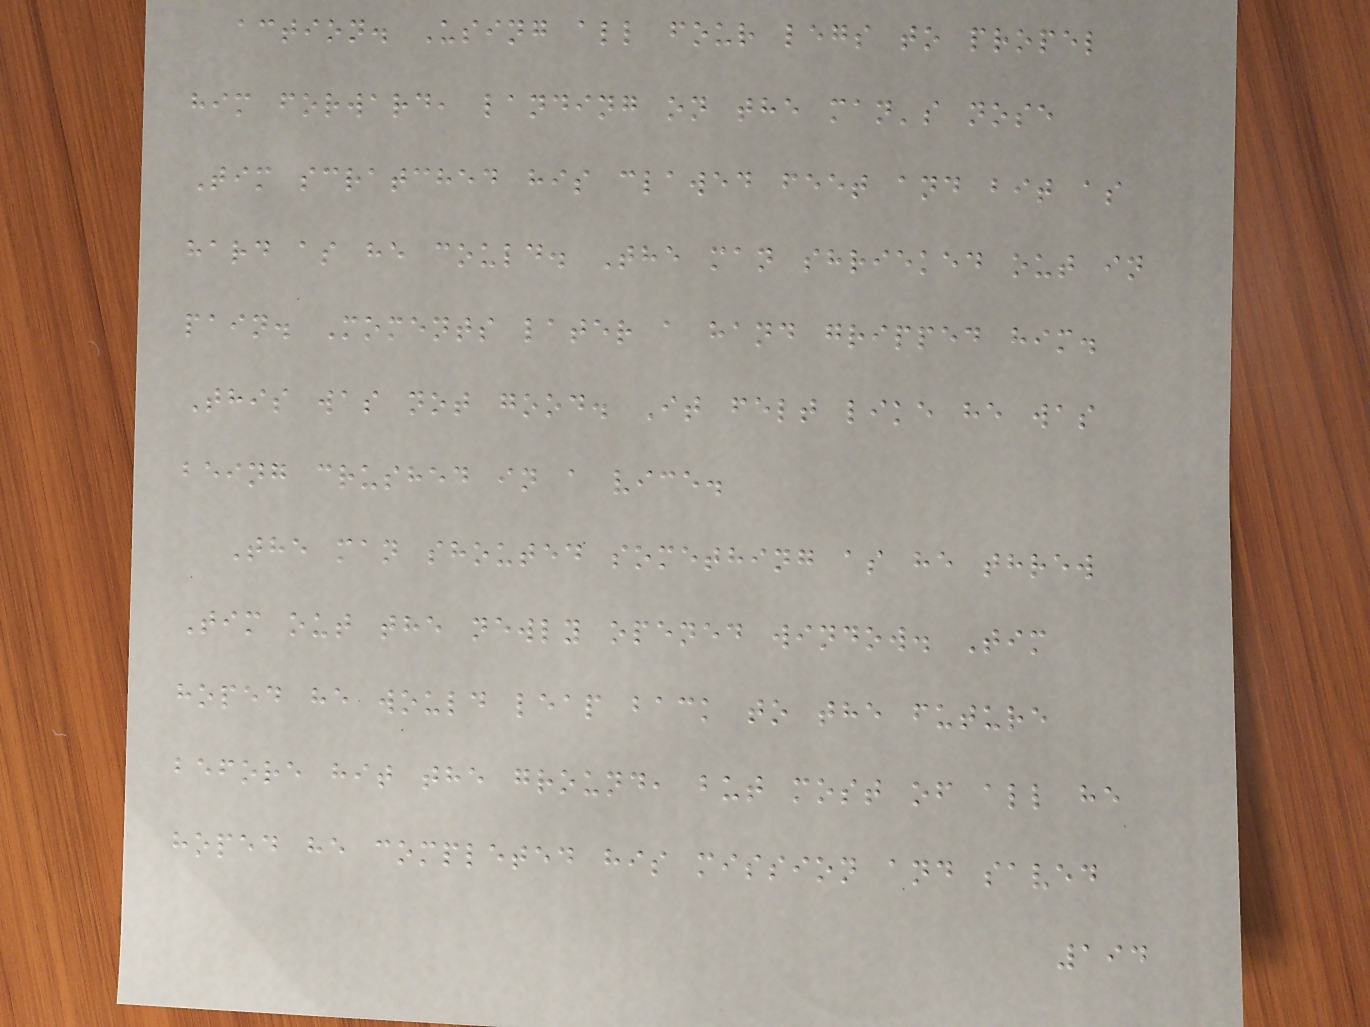action. Using all four legs to propel
him forward, landing on the man's nose
Tim scratched his clawed feet and bit as
hard as he could. The man shrieked out in
pain. Moments later a hand gripped him.
This was not good. It felt like he was
being crushed in a vice.
The man shouted something as he threw
Tim out the newly opened window. Tim
hoped he would leap back to the future
before hit the ground, but most of all he
hoped he completed his mission and saved
194
